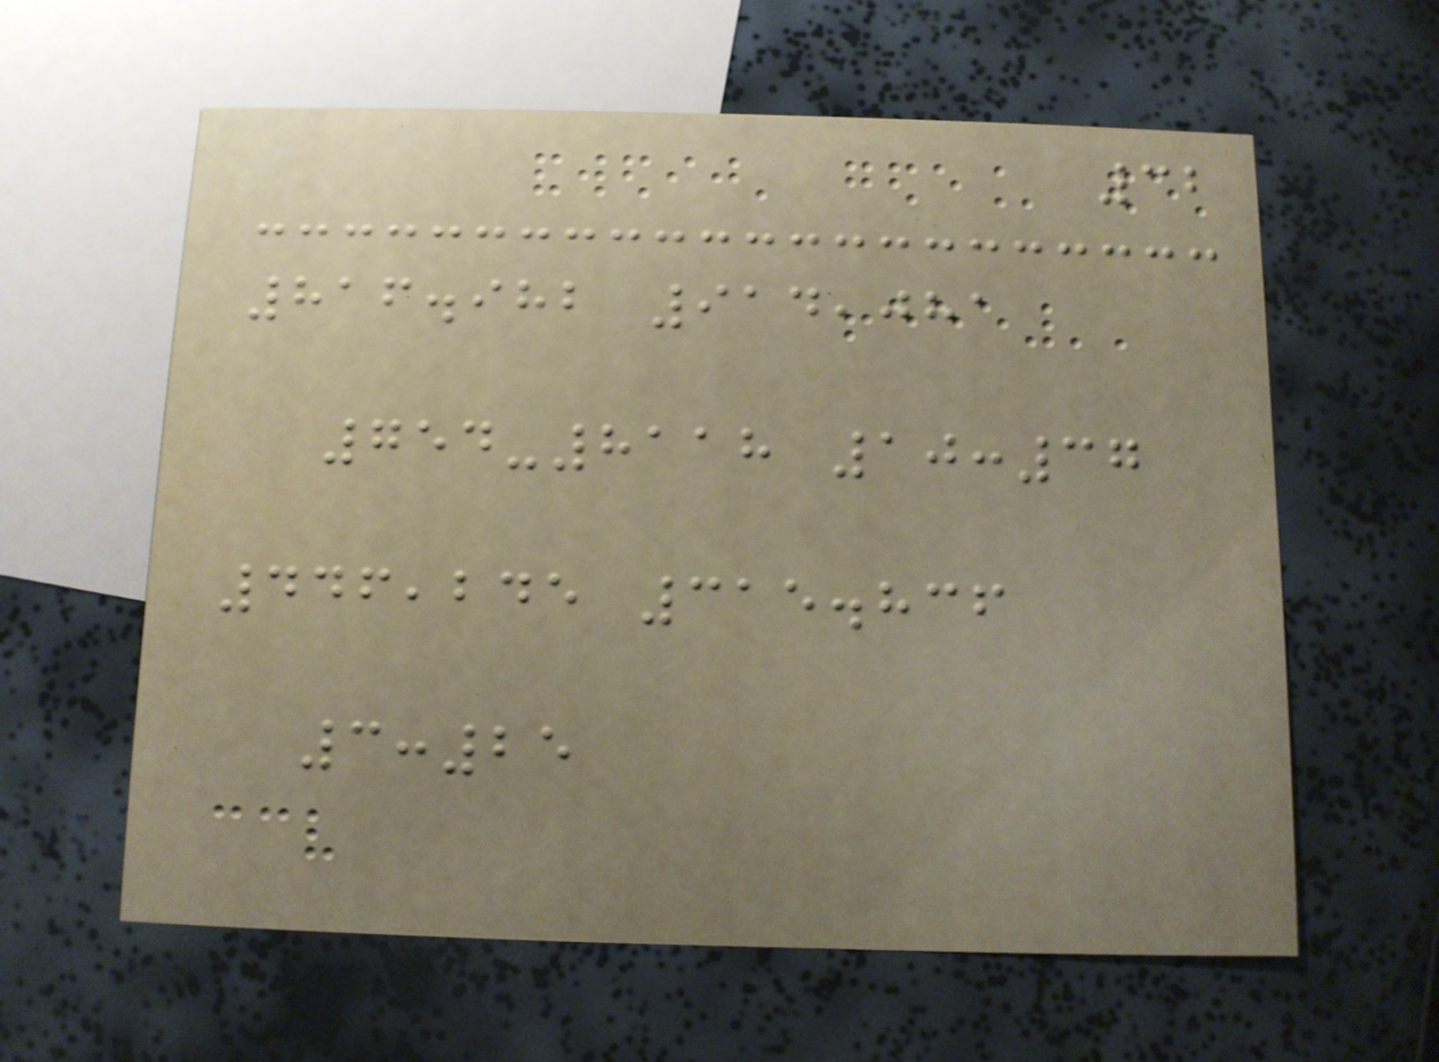32
816.982 914,081
754-8118 10:37
446,245 315.836
3:25
